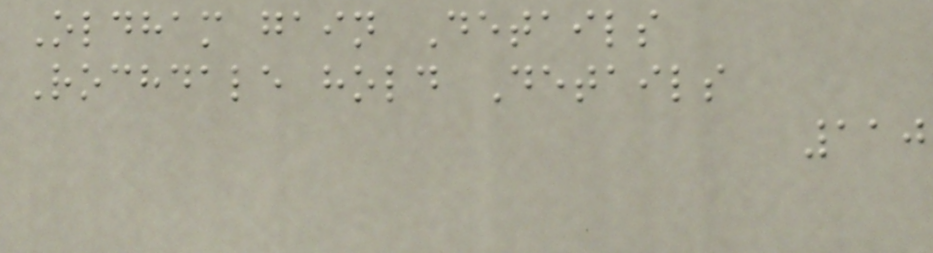Oldham gain Details
Rochdale hold Details
110
